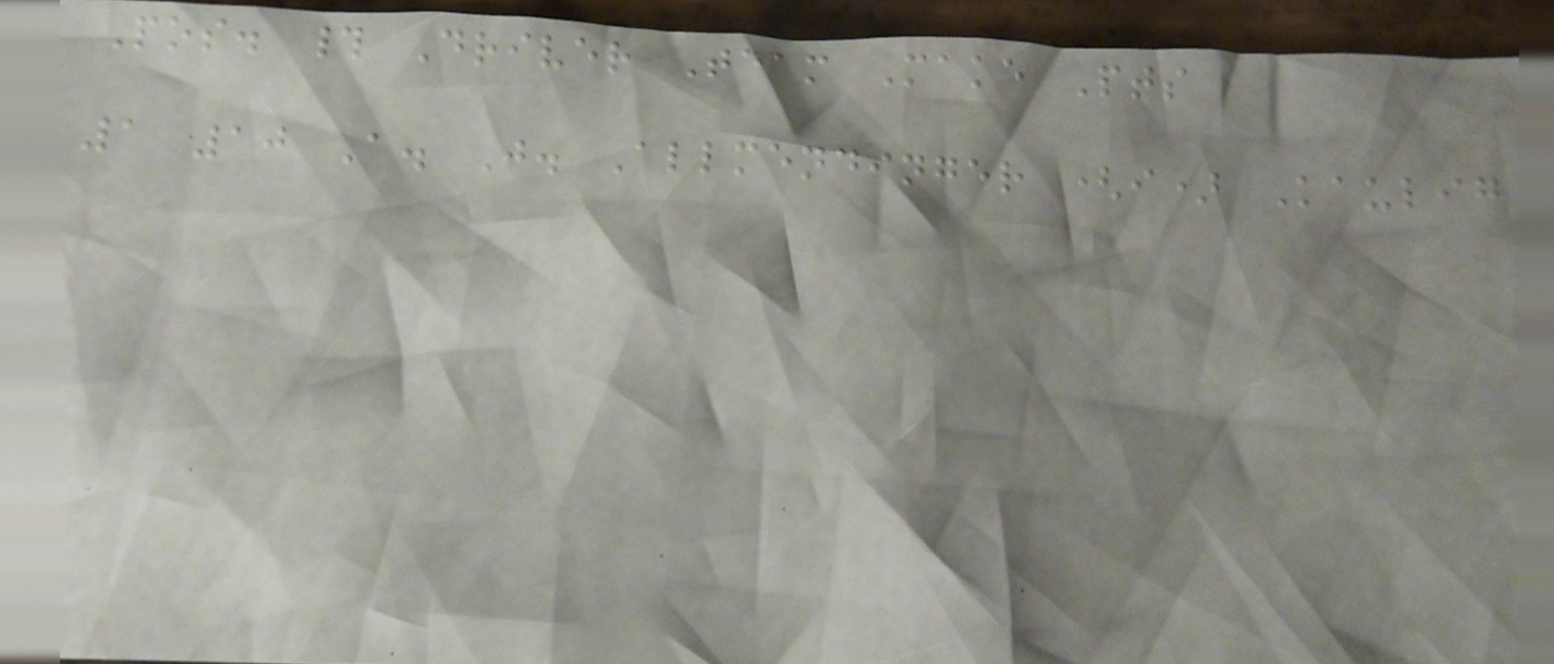Pos. # Driver Team Make Pts
1 10 A. J. Allmendinger (i) Kaulig
